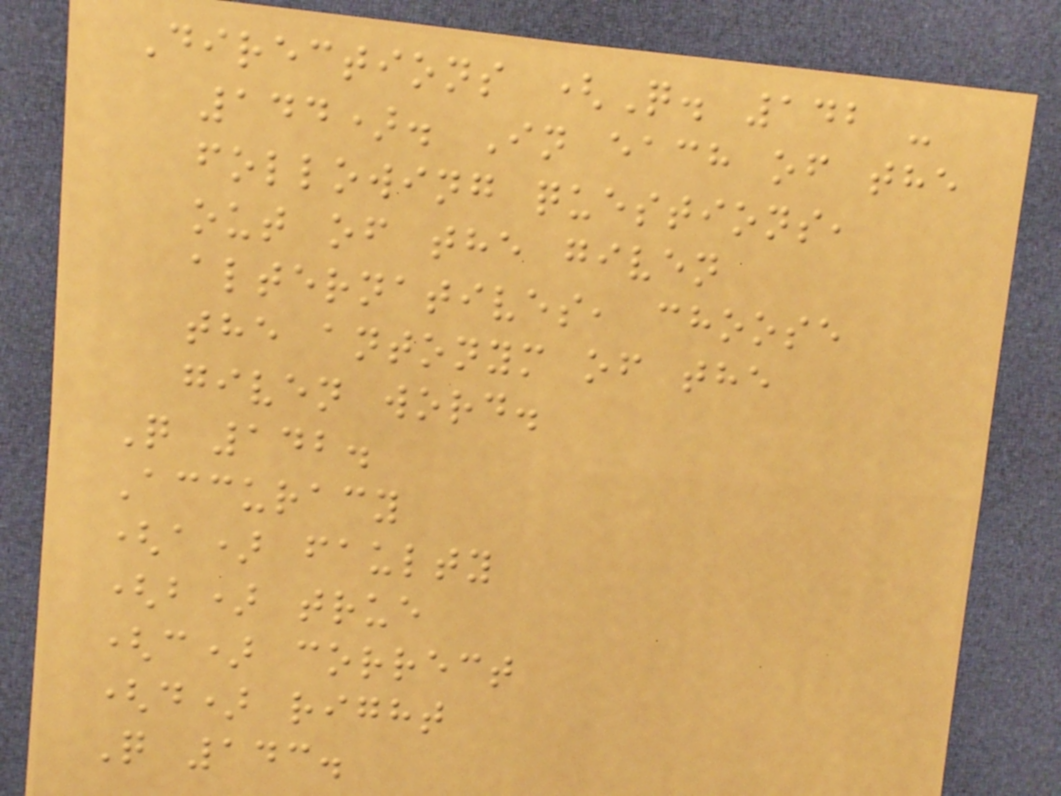Directions (Q. 142 -
144). In each of the
following questions,
out of the given
alternatives, choose
the antonym of the
given word.
Q 142.
Accuracy
(a) faulty
(b) true
(c) correct
(d) right
Q 143.
